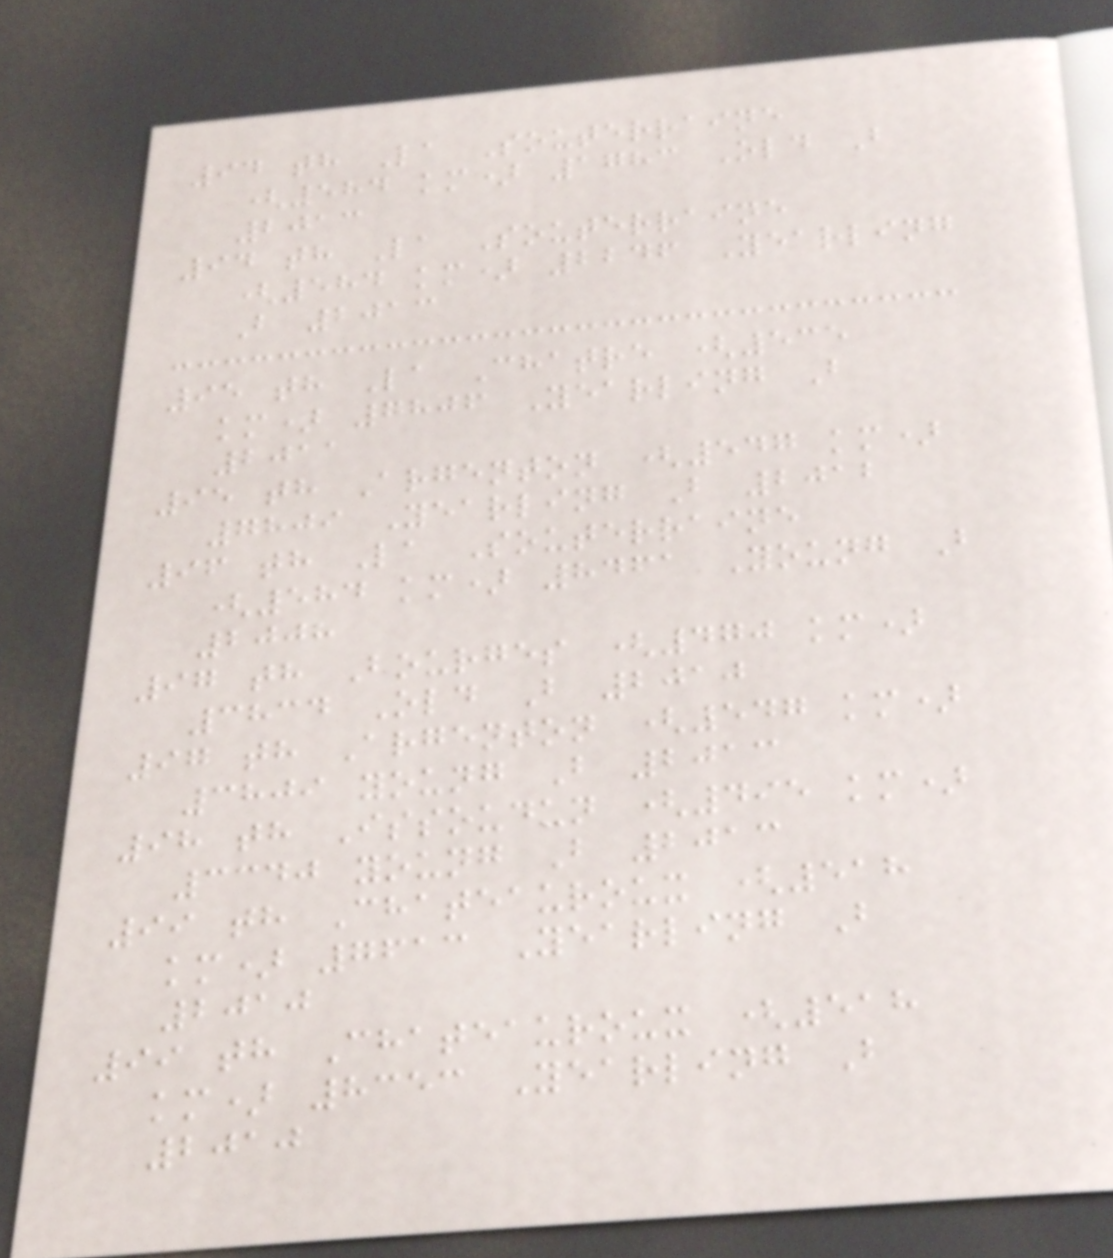94 th La Souterraine
(584 km) 1783 Old B
2013
94 th La Souterraine
(584 km) 2246 Yearling
B 2013
95 th La Chatre (535
km) 7806 Yearling B
2011
95 th Argenton (547 km)
7809 Yearling B 2012
96 th La Souterraine
(584 km) 8461 Young B
2008
97 th Bourges (470 km)
3834 Old B 2010
97 th Argenton (547 km)
3809 young B 2013
98 th Issoudun (495 km)
3340 young B 2013
99 th Chateauroux (518
km) 7613 Yearling B
2010
99 th Chateauroux (518
km) 8353 Yearling B
2010
